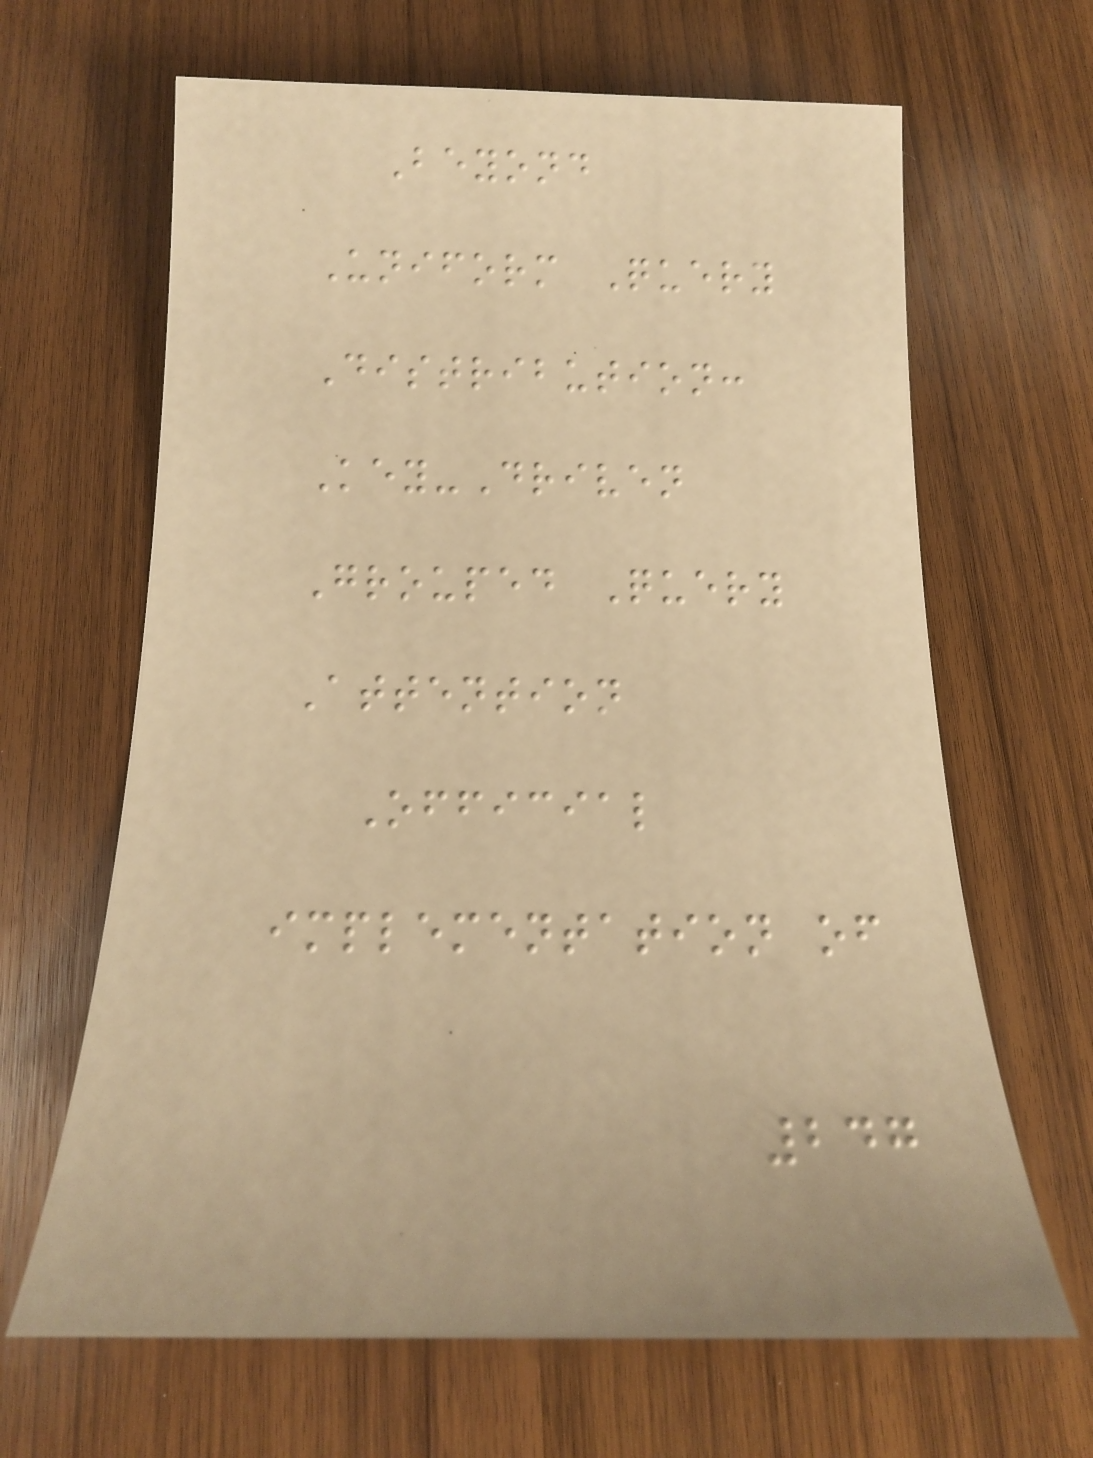Beyond
Uniform Query
Distribution:
Key-Driven
Grouped Query
Attention
Official
implementation of
247
